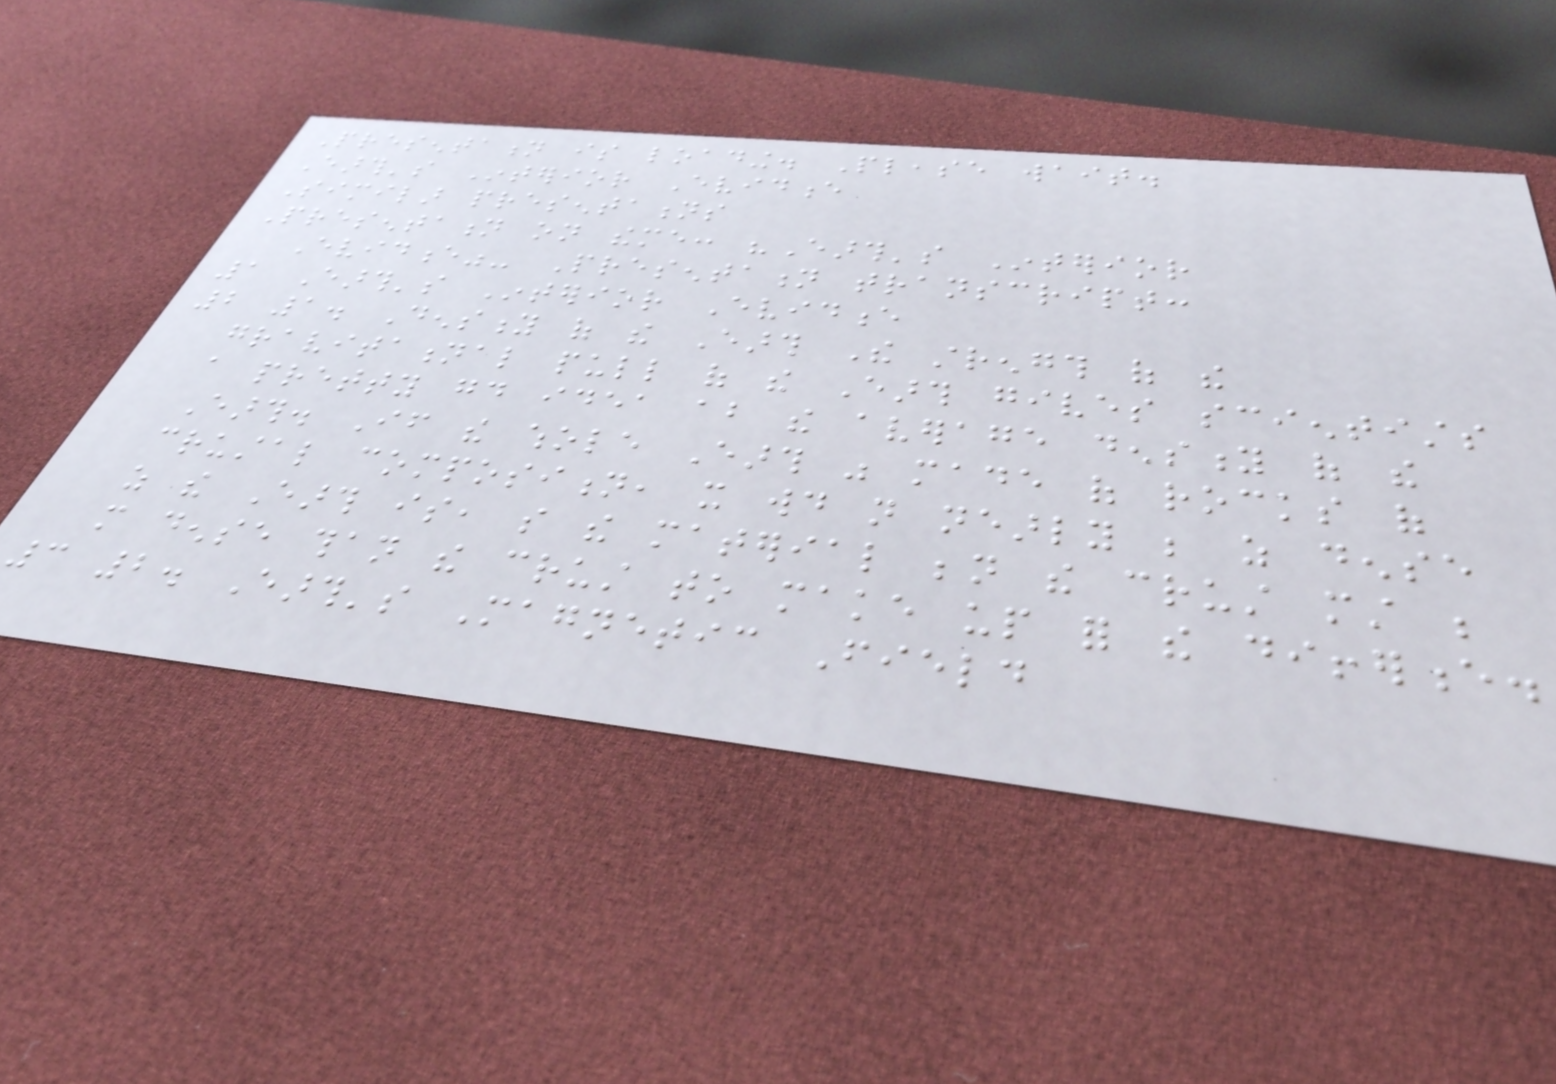Presentation is loading. Please wait.
Earth's Interior Evidence
Similar presentations
Presentation on theme: "Earth's Interior
Evidence"- Presentation transcript:
1 Earth's Interior Evidence
2 1. Density of the Earth The strength of the
gravitational pull of the Earth gives scientists
a pretty good idea about the average density of the
Earth. If the whole Earth was made of rocks of
crustal composition, it would not nearly be as dense
as the Earth is, so the material beneath the crust must be
more dense than the crust to make up for the difference.
3 2. Earth's Magnetic Field
